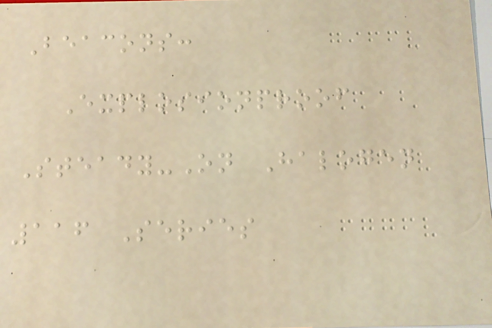Beacons:
Explosionproof
Steady-On Halogen
116 Series
